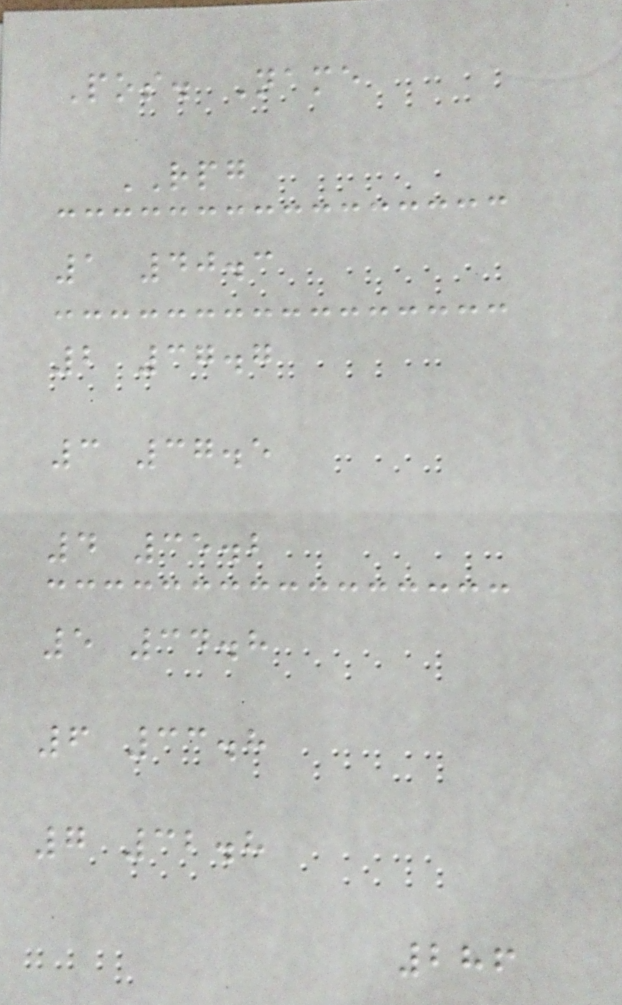Pos. Name
RPG
1 40.3
2 37.7
3 37.5
4 35.2
5 34.8
6 33.8
7 32.8
286
